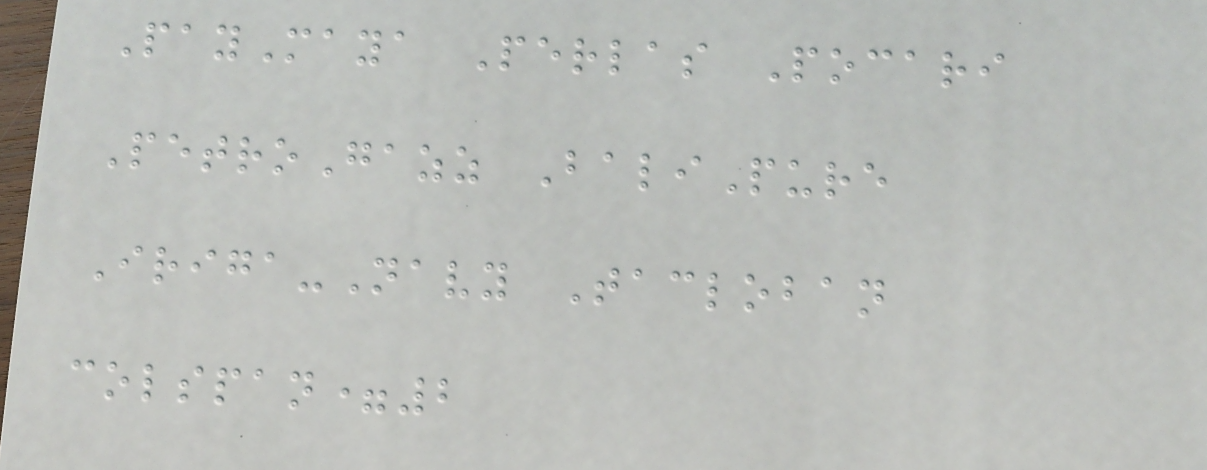PayMaya Perlas Pocari
PetroGazz BaliPure
Iriga-Navy Tacloban
colspan=2
